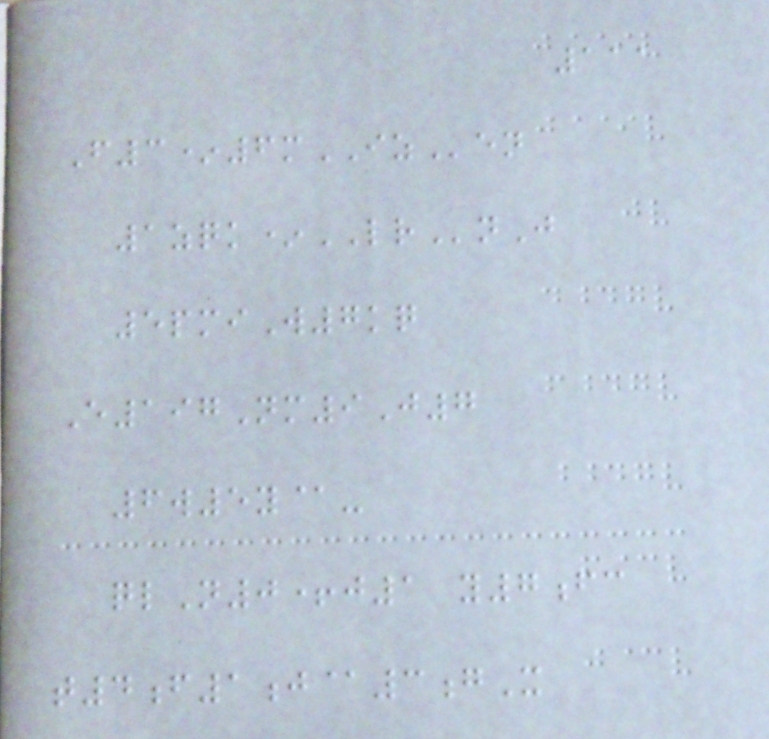111
F3*6mIZen
1zqk*LRnJ
5pmiW7kq
E197Nm9J7
6w5y@-
qlN0+j1 y7fc
t4f1j@3gX
